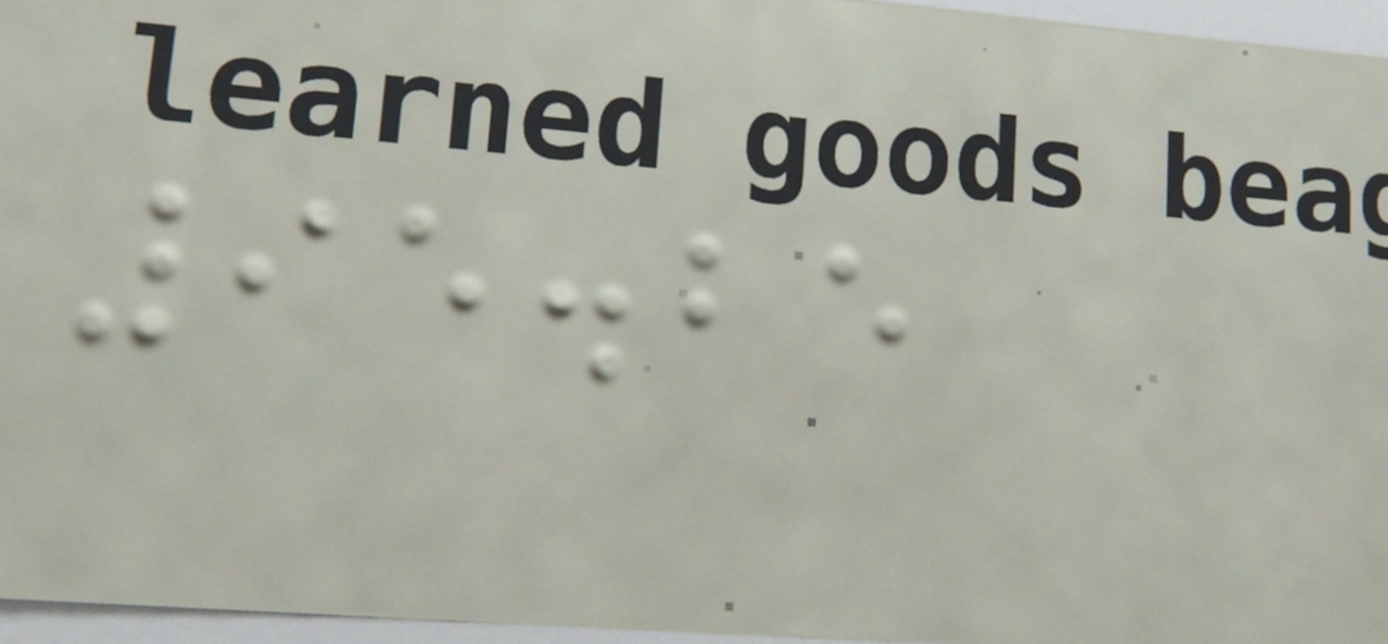95.25
